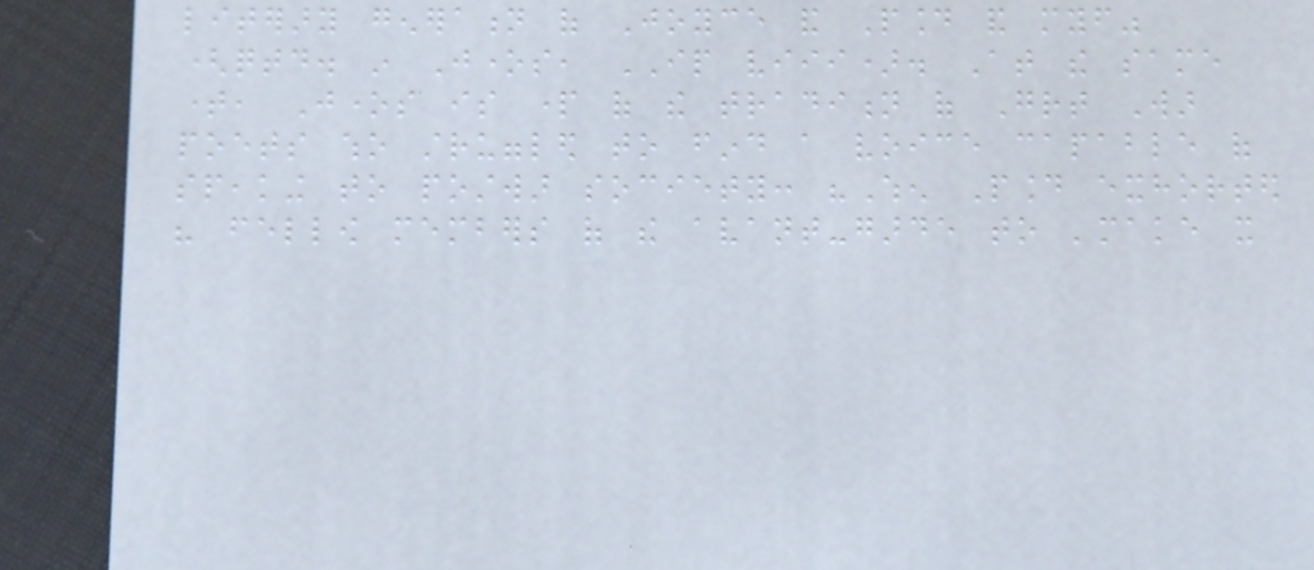literary generation of Joyce and Pound and myself"
(qtd. in Jones, IP viii). At the same
time, Jones is part of the tradition of Great War
poets who struggled to find a voice capable of
speaking to postwar society: "When Pound exhorted
his fellow members of the avant-garde to 'make it
